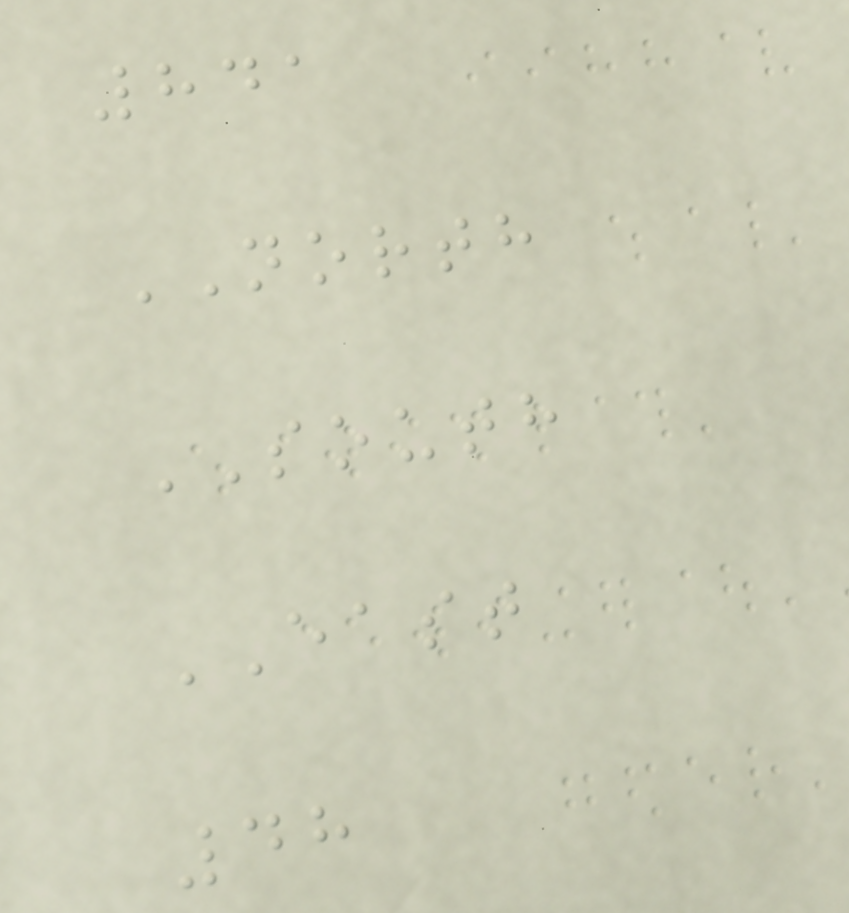841
NORTH
SOUTH
EAST
48
